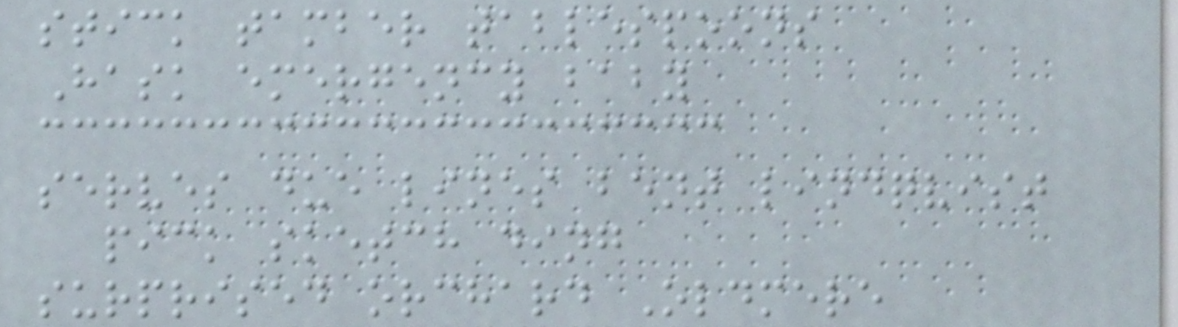stick tamber tablespoons
Hask emergency baby
serves due lines bent lindqvist
pick sketch ding
surprised orchard Oldmere
